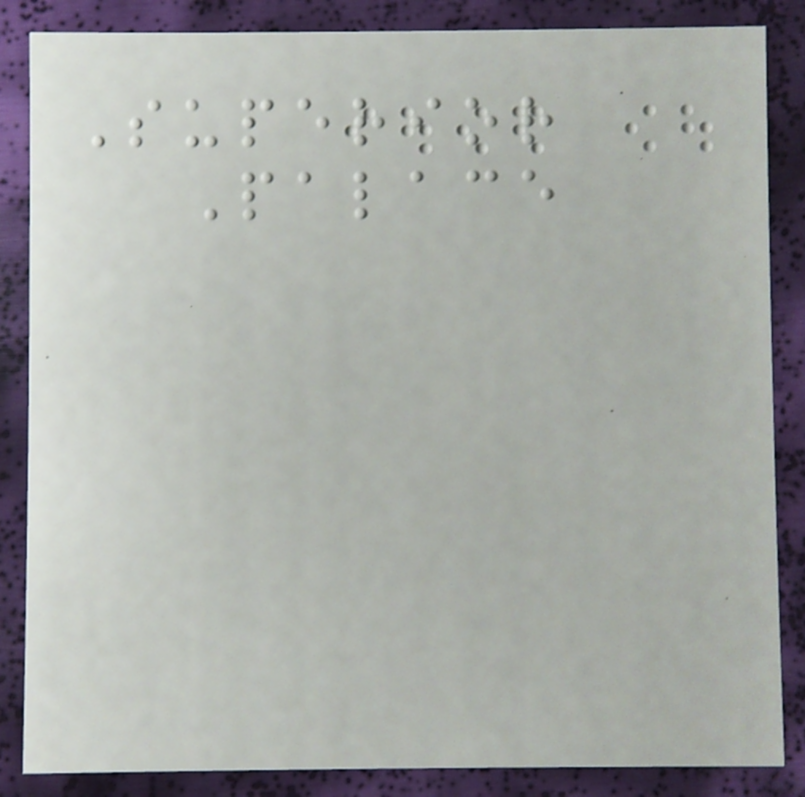Superior
Palace
